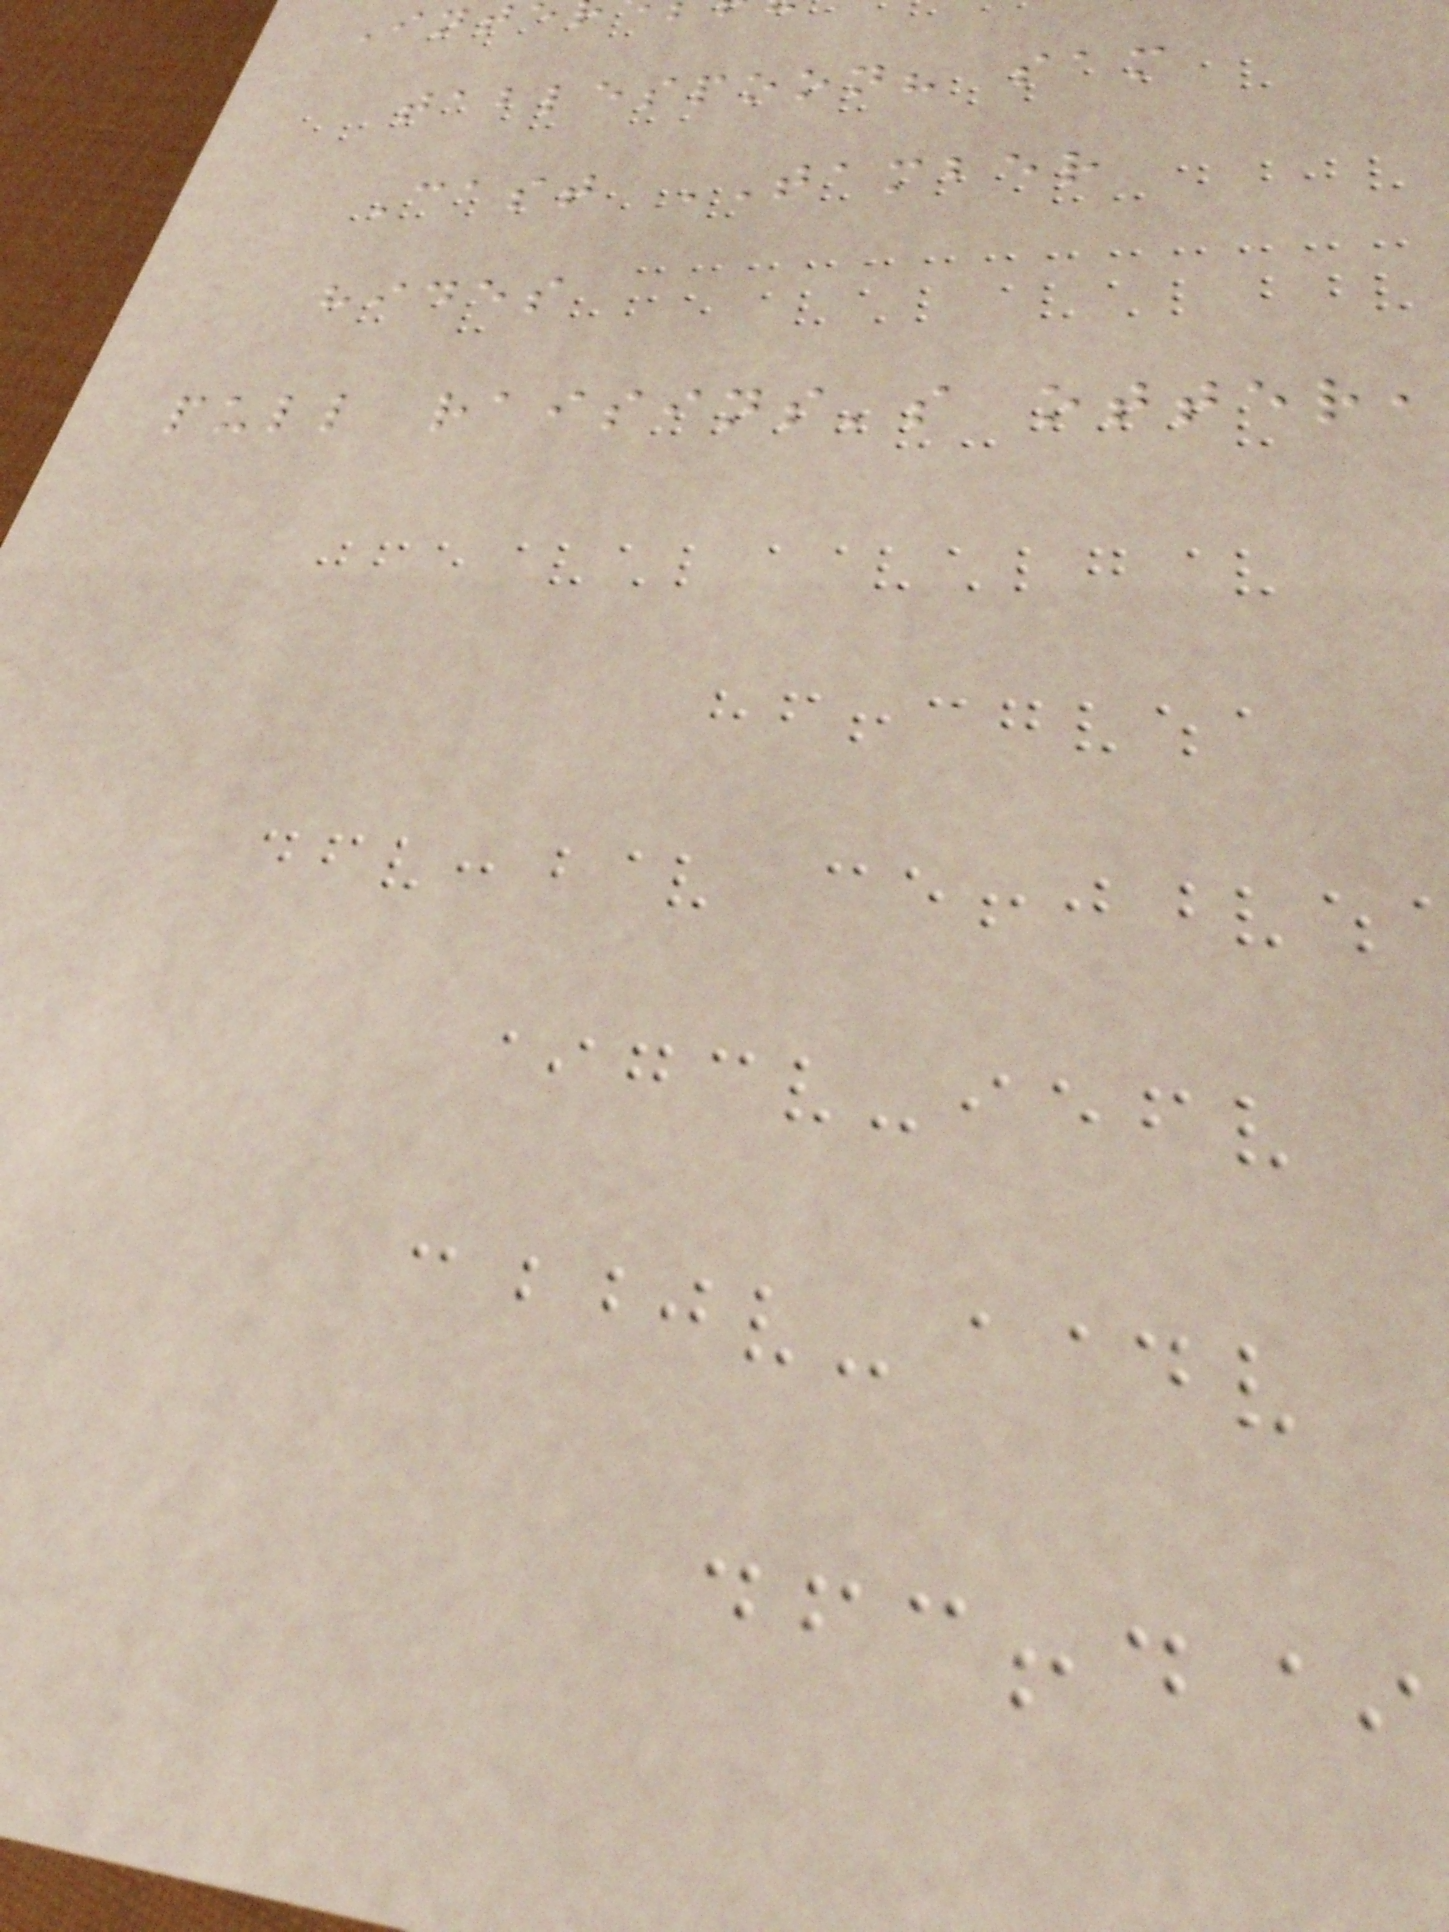Int
tablespoon? sam
Cast TAMBER
hides
pull raisins's otter,
